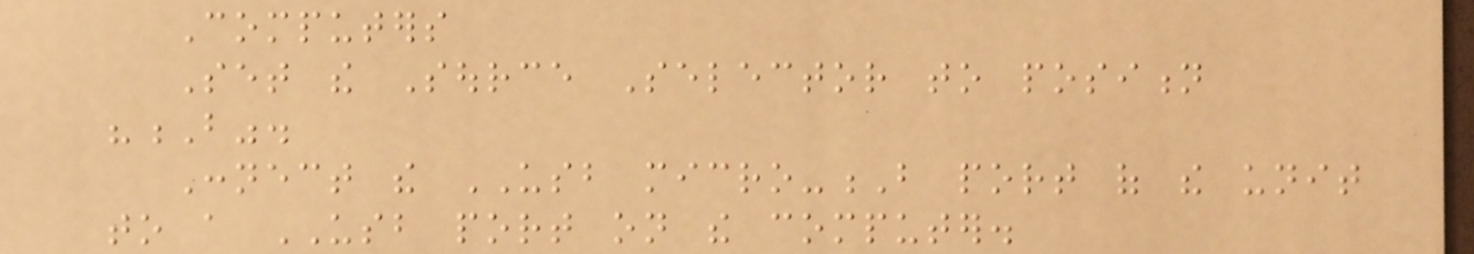Computers
Set the Source Selector to position
"B".
Connect the USB micro-B port of the unit
to a USB port on the computer.
